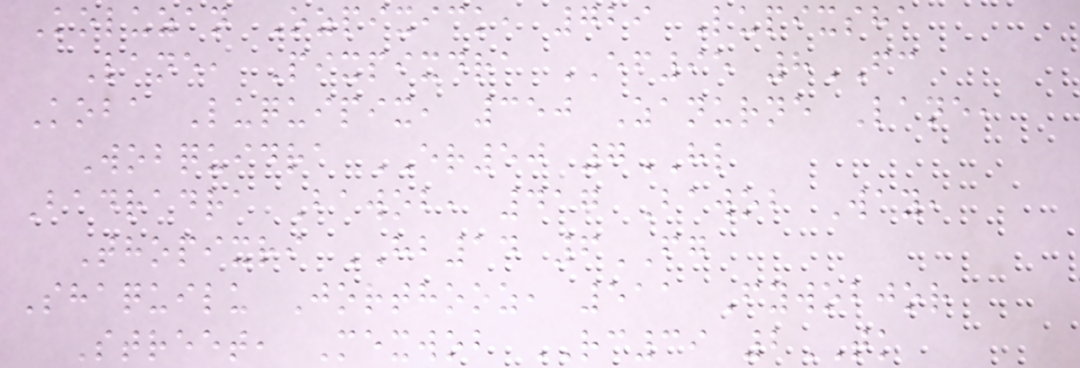Koluzan Ozpixick, 729 Lupixsha
Lane, Pixpixdra EF95 8FC
Koba Luquipix, 350 Zanurne Lane,
Wobquidra ER50 7HL
Badradra Bawob, 417 Bawob Way,
Thopixri HB14 6FG
Shaquilu Jorthooz, 511 Fywobjor
Street, Mexwob RC39 2TK
